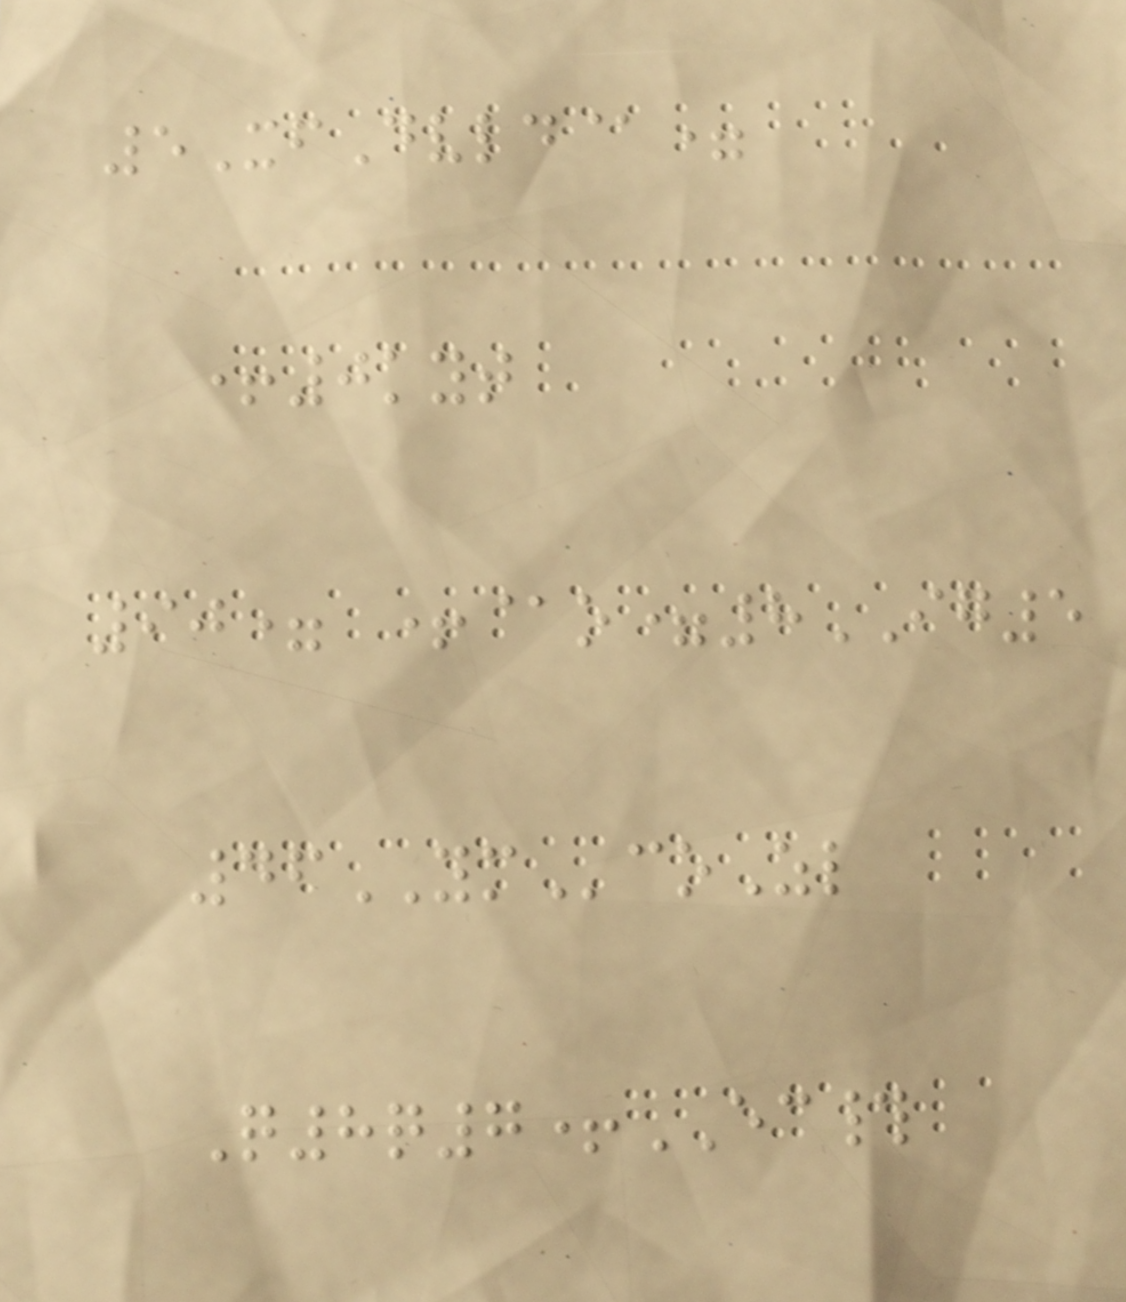5XfDvld@=
+0kyt
90= +@o=8IG5
46YMcoZl
Q8q7+EC#
